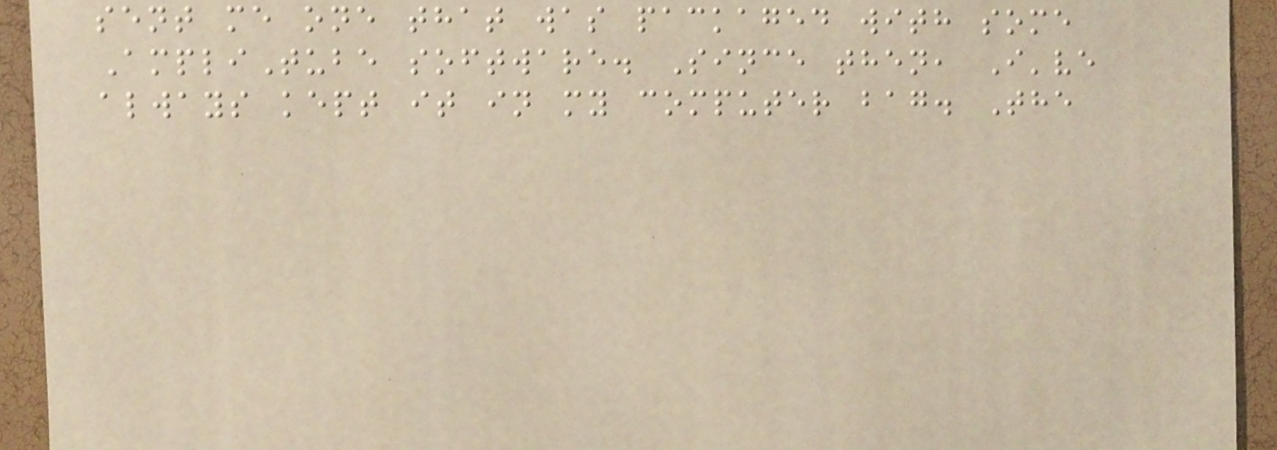sent me one that was packaged with some
AmpliTube software. Since then, I've
always kept it in my computer bag. The
